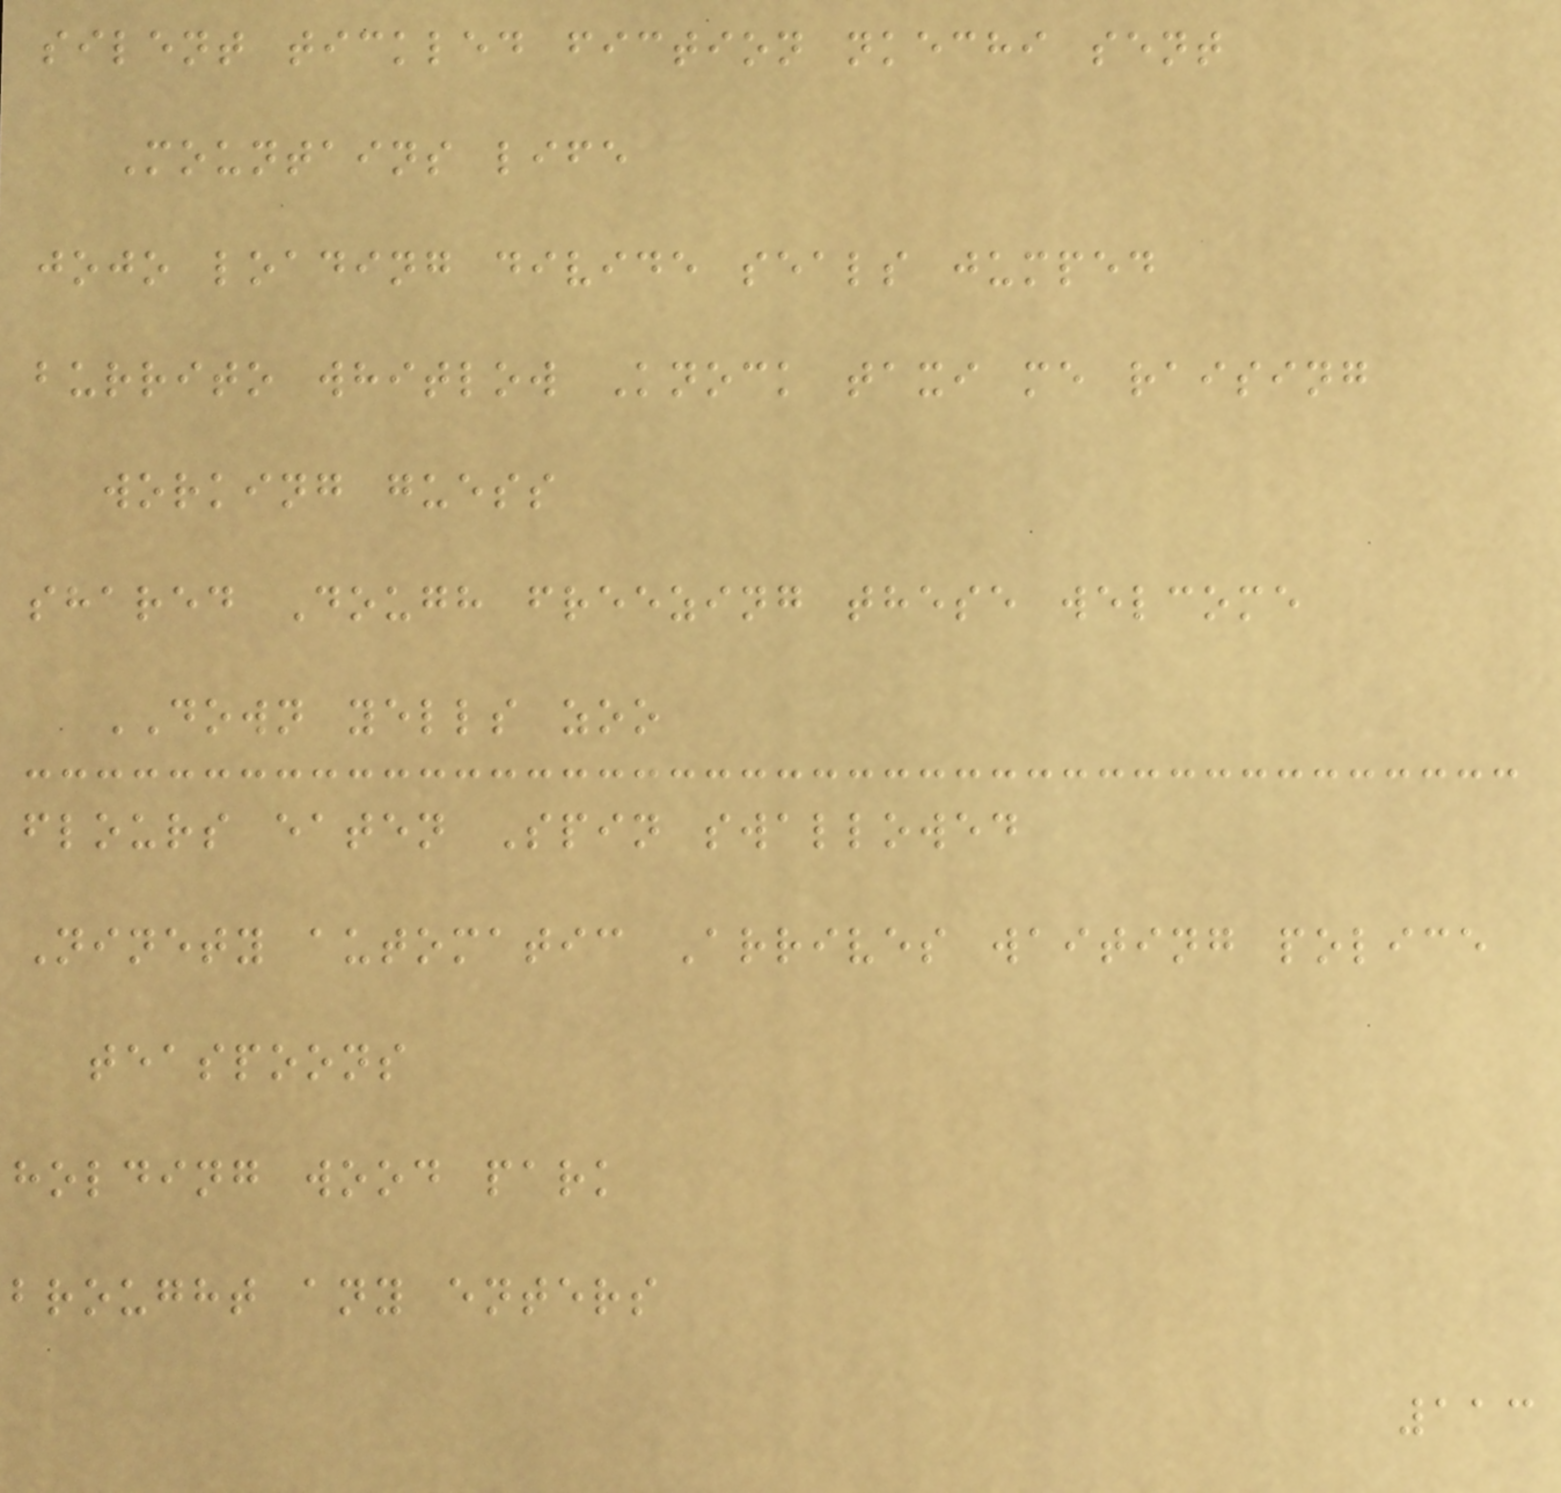silent tickled fiction nkechi sent
Mountains life
jojo loading divide seals jumped
burrito whitlow Knock taxi me raising
working guess
shared Dough freezing these welcome
DOWN yells zoo
flours eaten Spin swallowed
Ninety automatic Arrives waiting police
teaspoons
holding wood park
brought any enters
113
